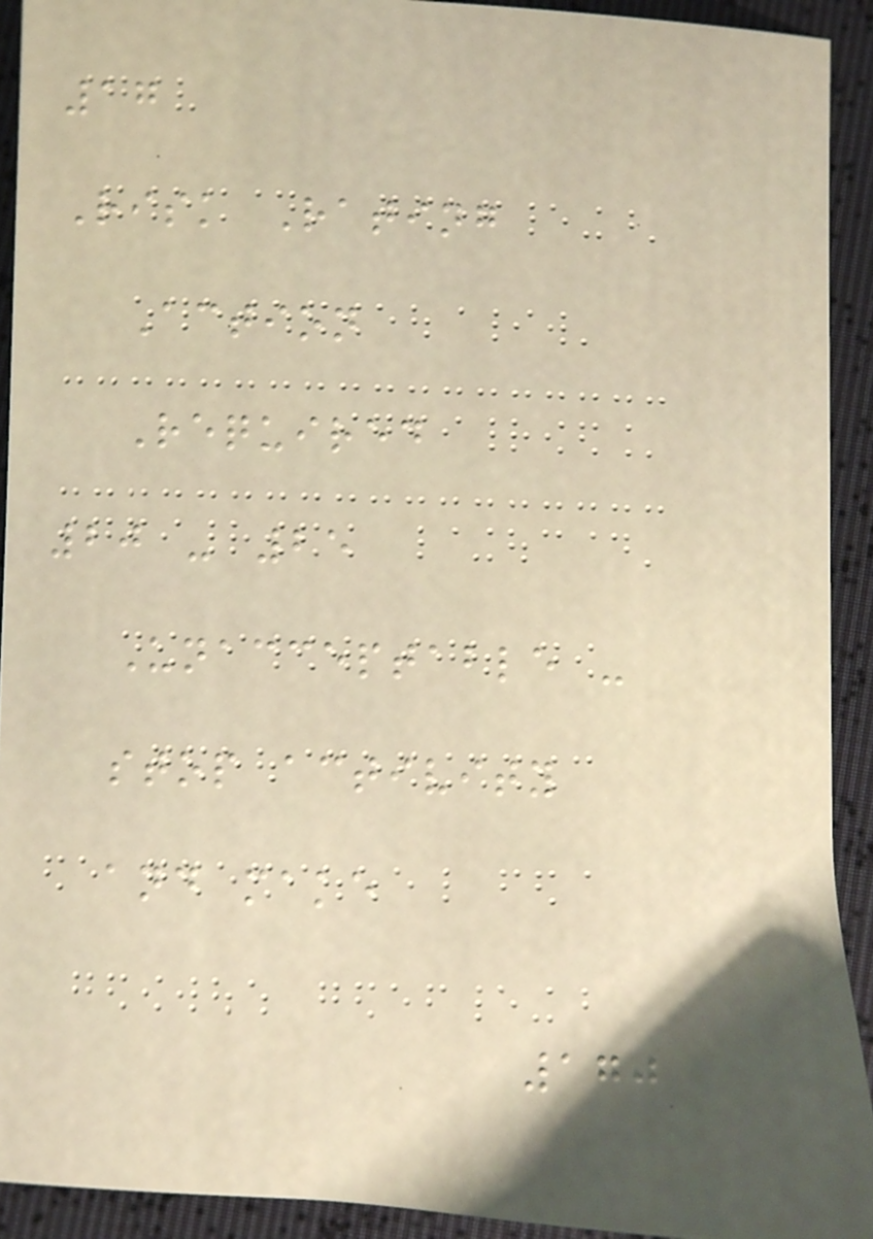17
Risk Rating
Action
Required
20 - 25
Unacceptable -
stop activity
and make
170
